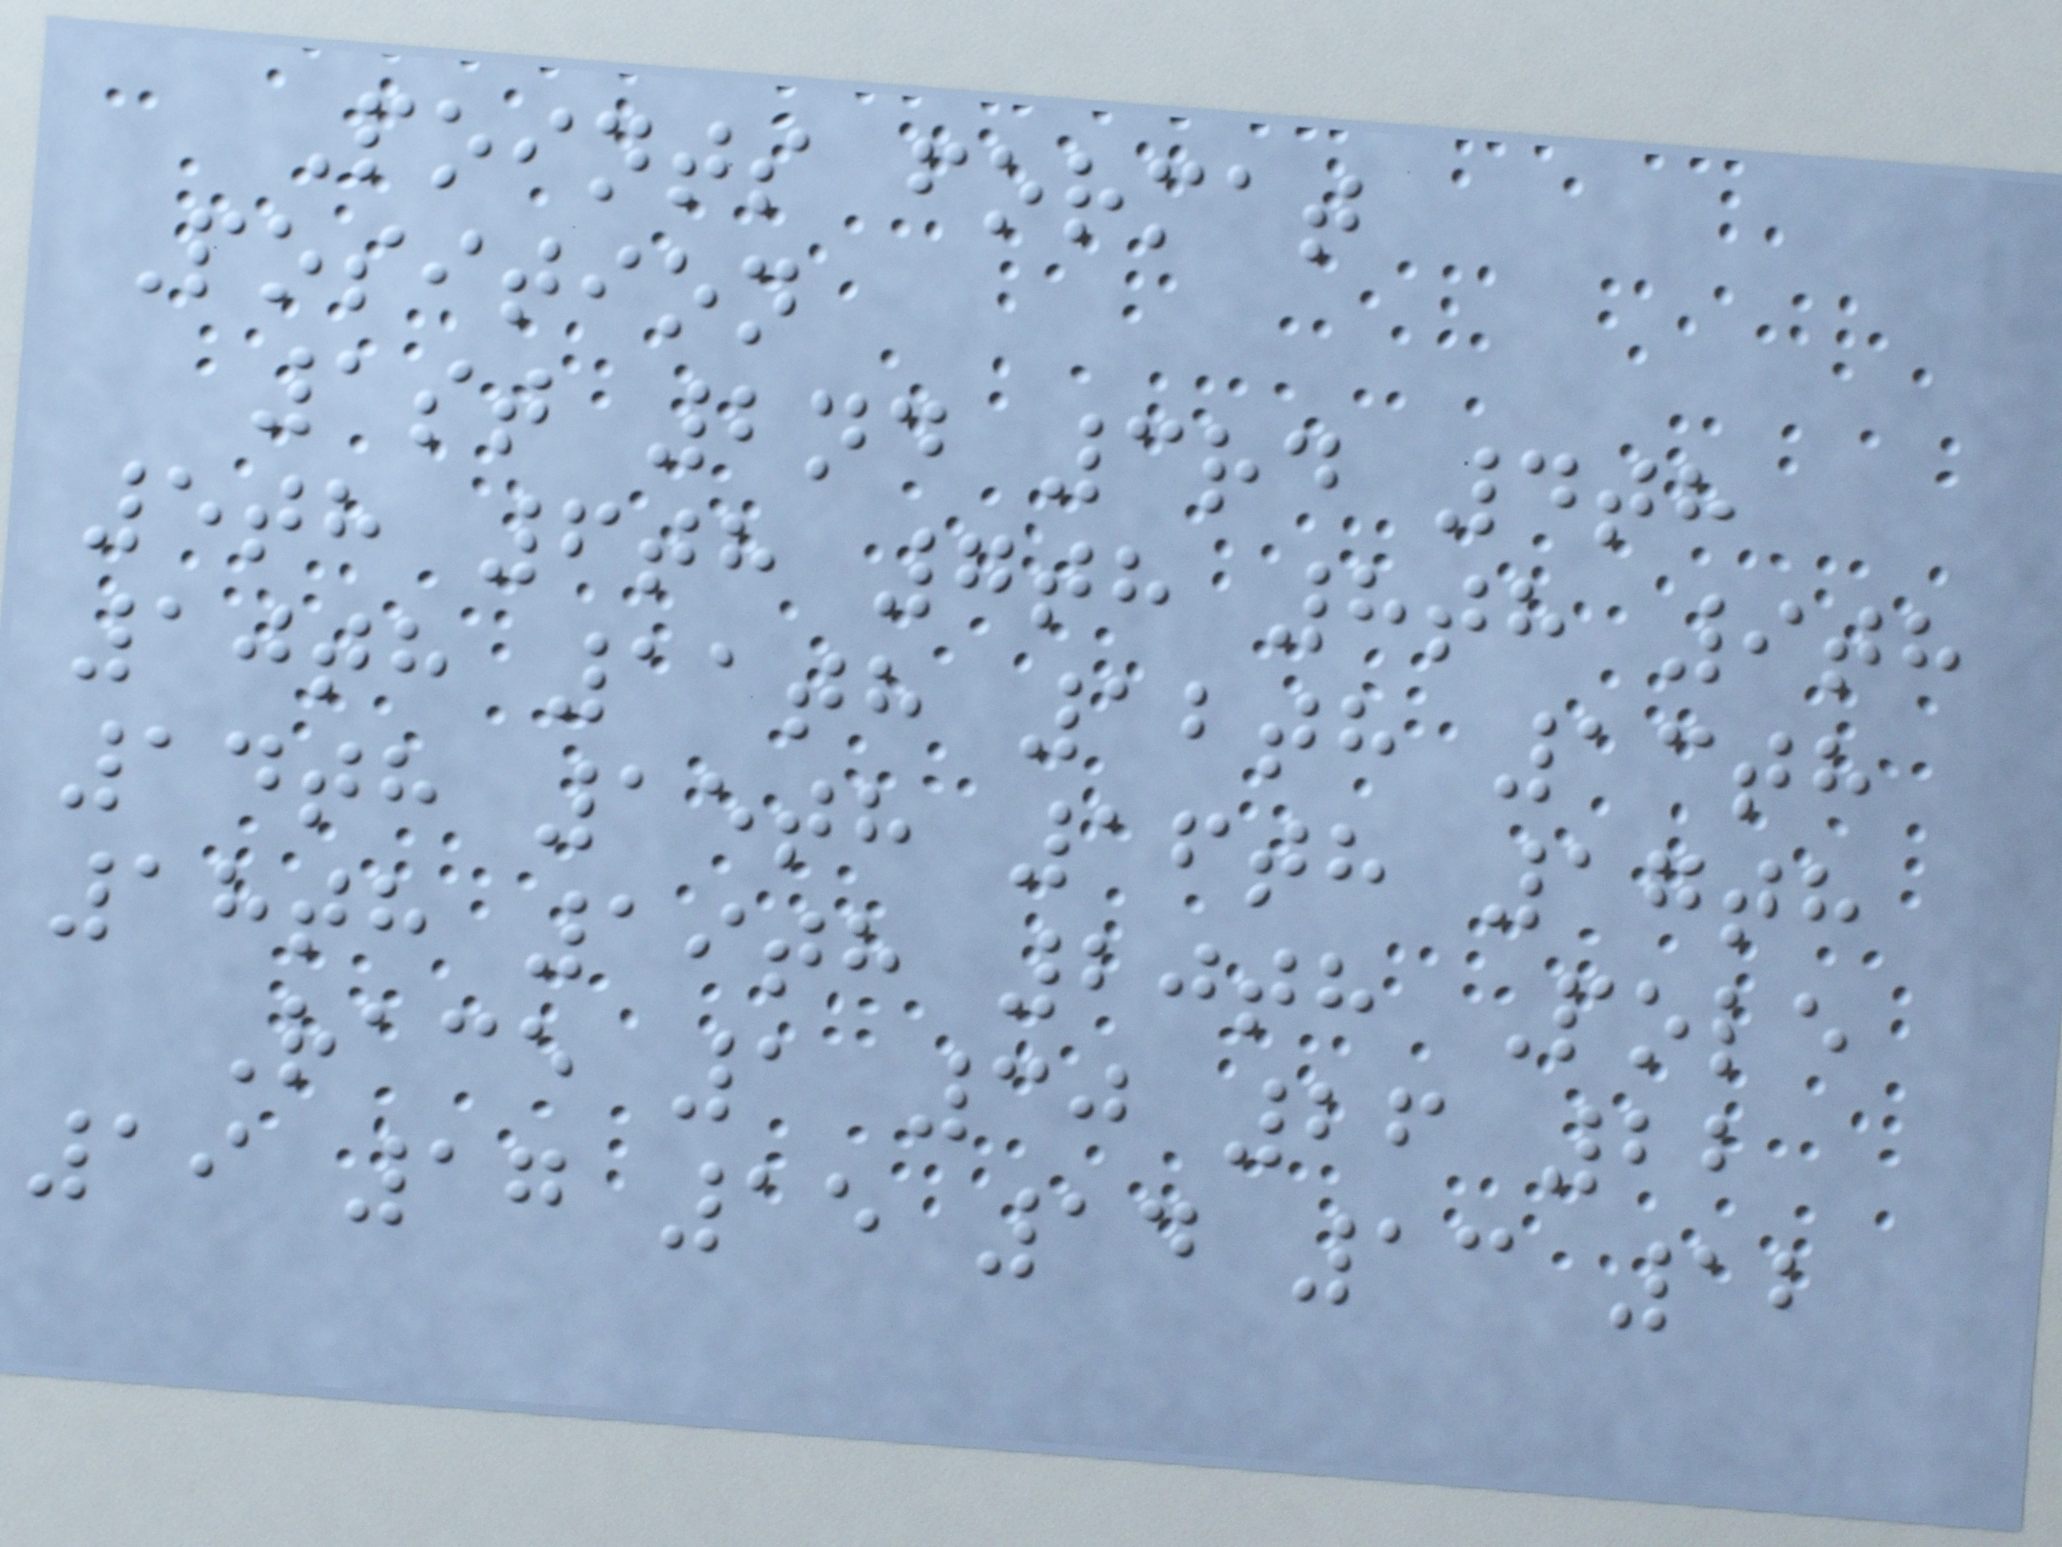Points format
Position
1st 2nd 3rd 4th
5th 6th 7th 8th 9th
10th 11th 12th 13th
14th 15th 16th 17th
18th 19th 20th Pole
Race 1 30 26 22
19 17 15 14 13 12
